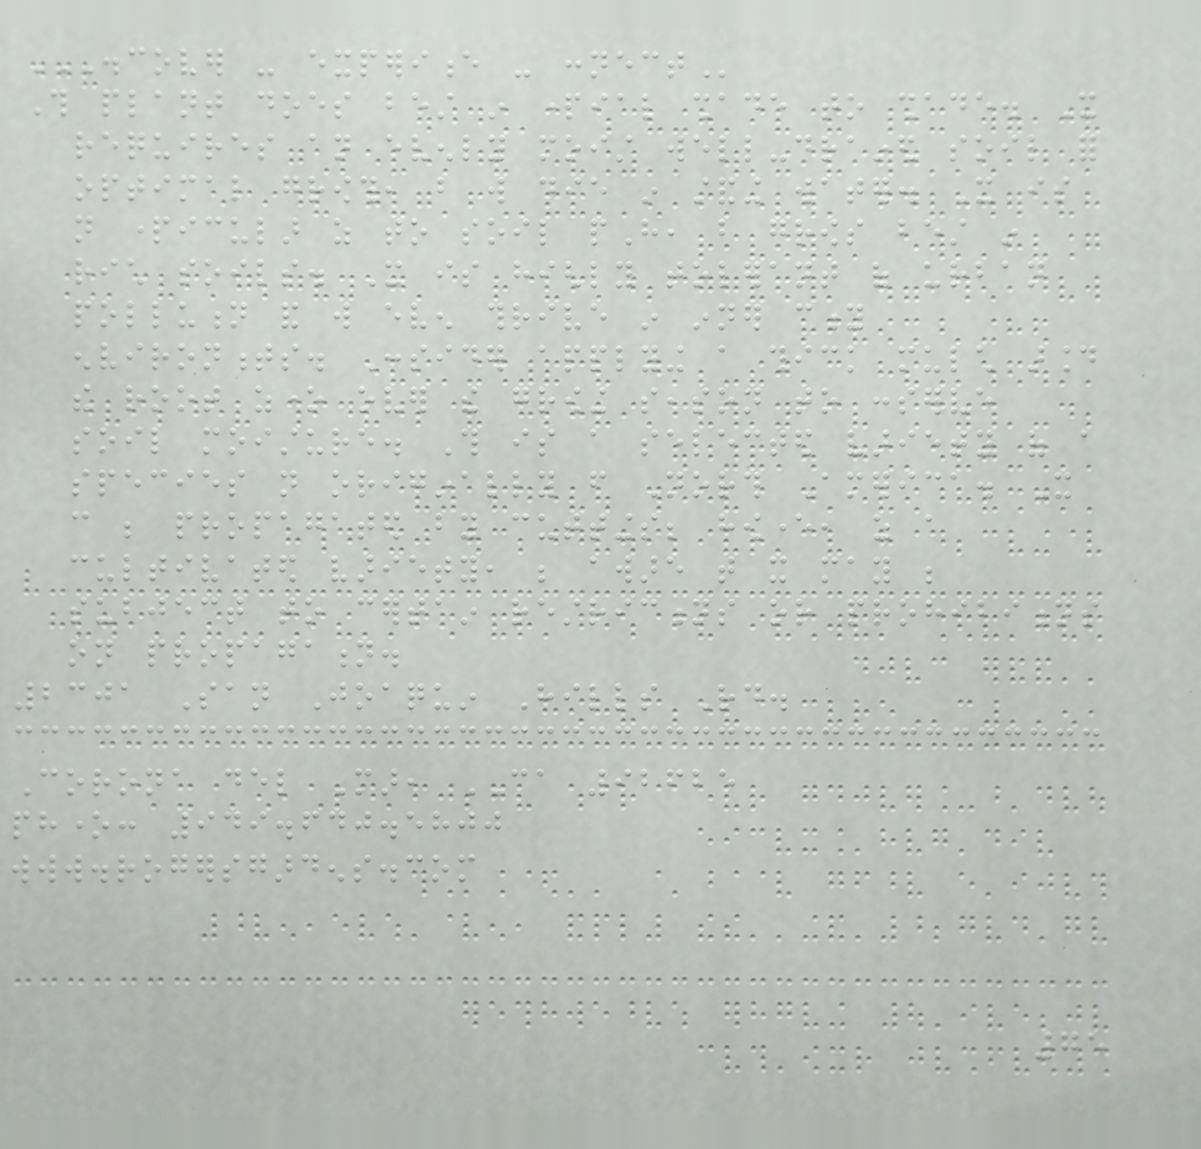DISCOVER - EXPERIENCE - CONNECT
This plant does best in partial shade to shade. It
requires an evenly moist well-drained soil for
optimal growth, but will die in standing water. It is
not particular as to soil pH, but grows best in
rich soils. It is highly tolerant of urban
pollution and will even thrive in inner city
environments. Consider applying a thick mulch around
the root zone over the growing season to conserve
soil moisture. This is a selected variety of a
species not originally from North America. It
can be propagated by cuttings; however, as a
cultivated variety, be aware that it may be
subject to certain restrictions or prohibitions
on propagation.
2301 San Joaquin Hills Rd.
Corona del Mar, CA 92625
phone: 949.640.5800
www.rogersgardens.com
75
